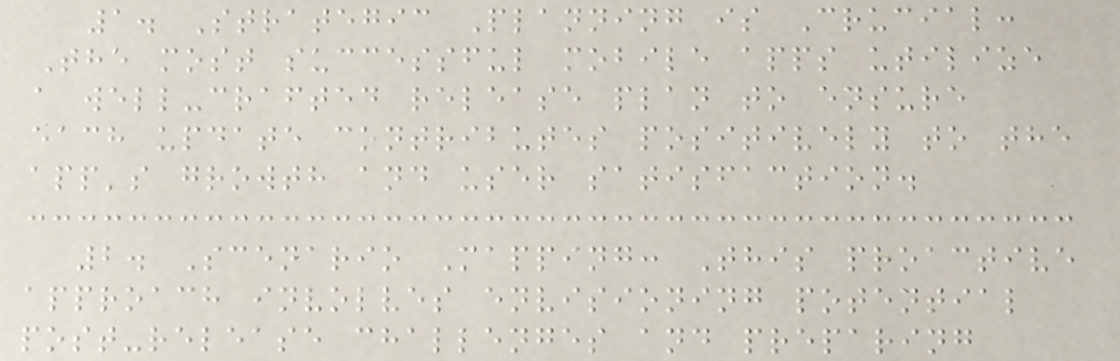1. Strategic Planning is Crucial:
The most successful mobile apps utilize
a well-crafted release plan to ensure
each update contributes positively to the
app's growth and user satisfaction.
2. Scenario Mapping: This proactive
approach involves envisioning potential
post-release challenges and preparing
